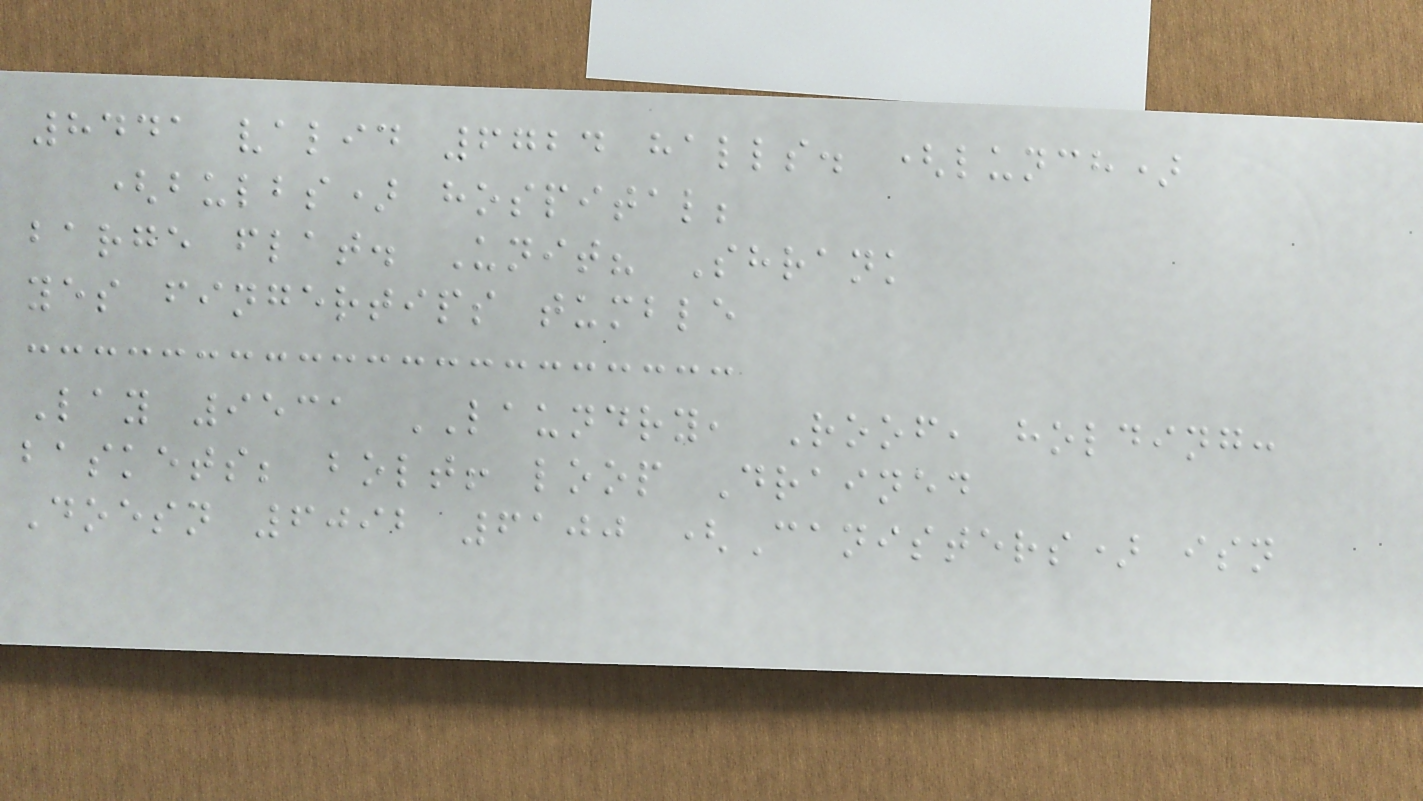8441 valid 6724 halls. (lunch)
(bulbs) hospital;
barge flat. Unit? Shrank
yes fingertips tumble
Lay 9531 LAUNDRY, Roof, holding:
baskets; bolt! loop Drained
Doesn 6092 6100 (Canisters) isn
